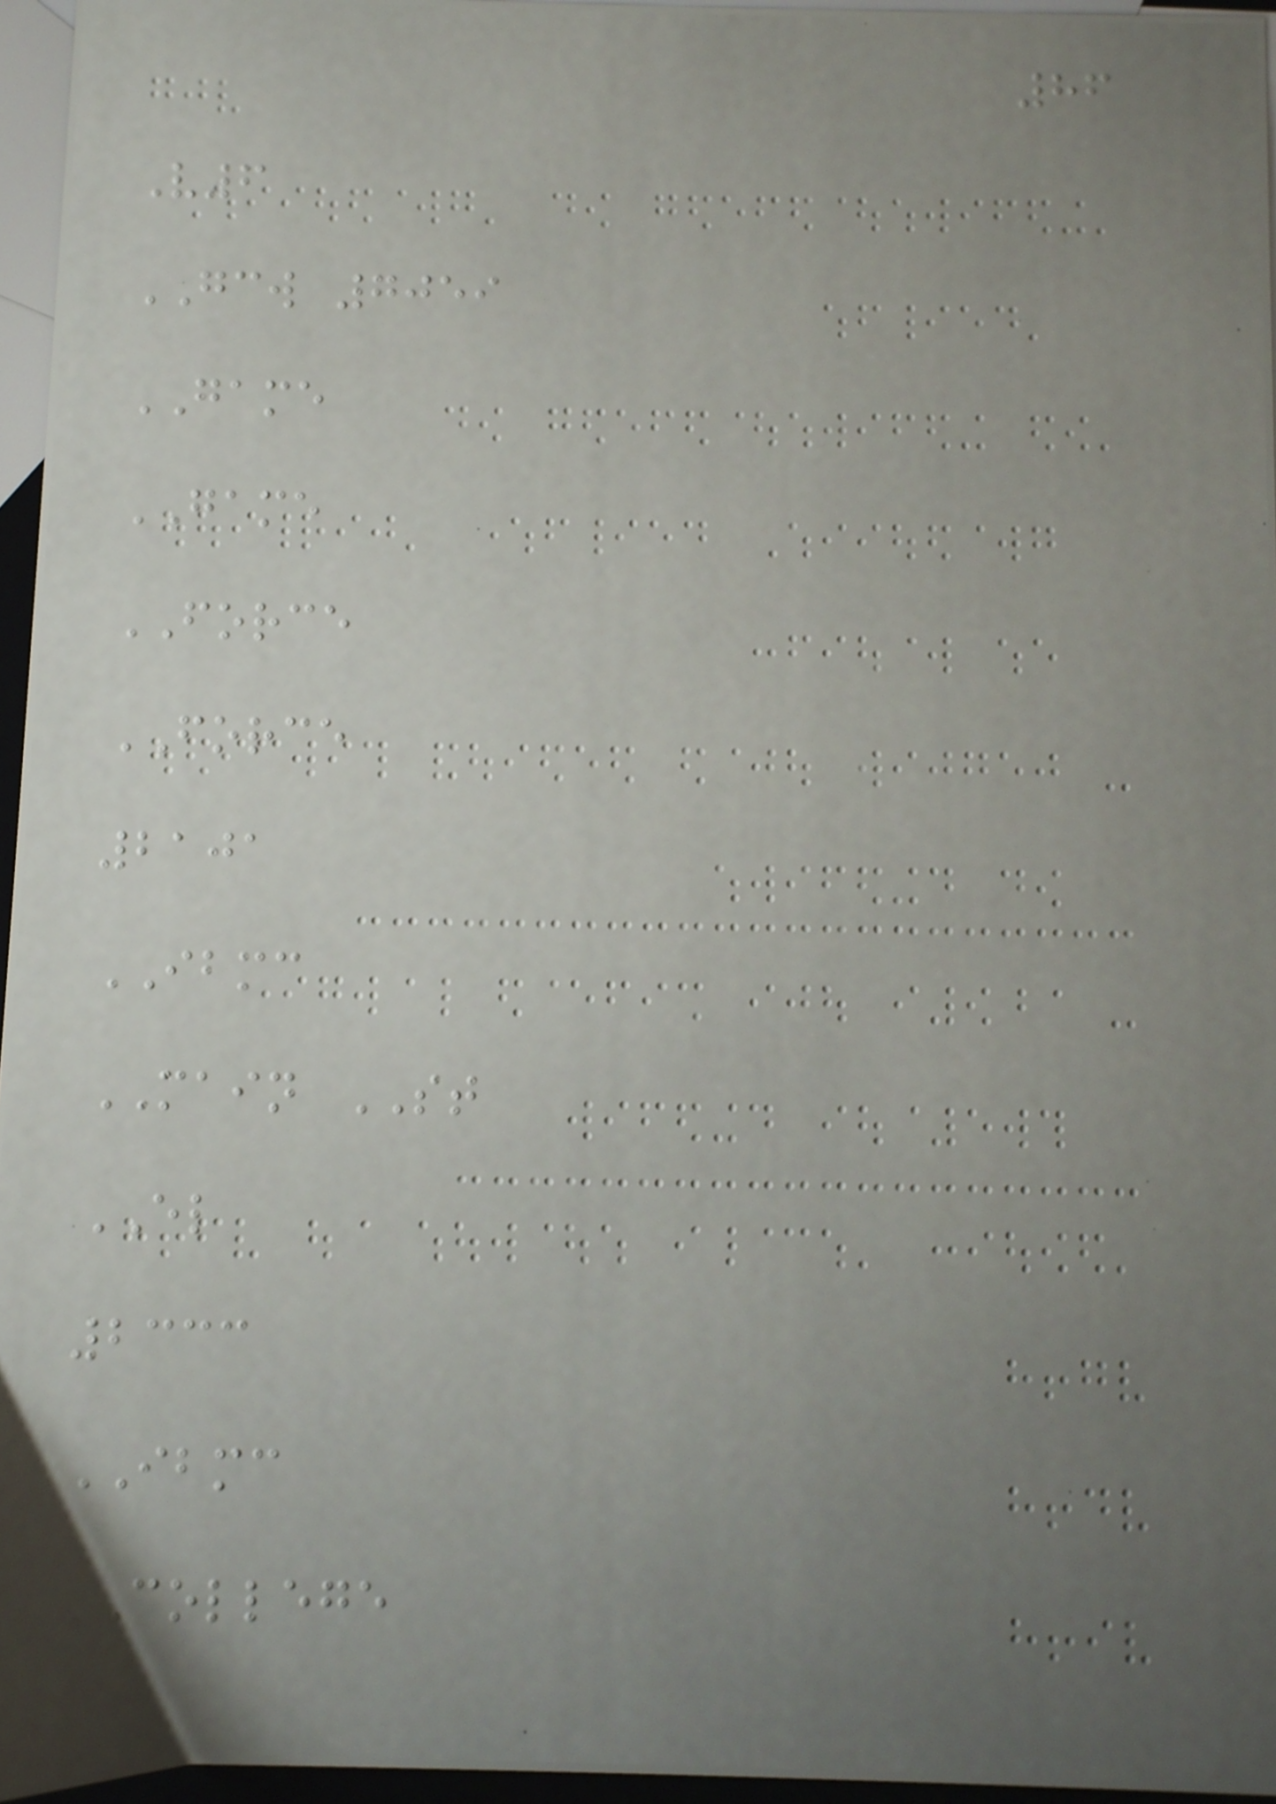86
V6
GCW 7059
GAME
GAME
FORCE
FORCE
2101
IBMC
MAIN ST
EL
2333
IBMC
COLLEGE
